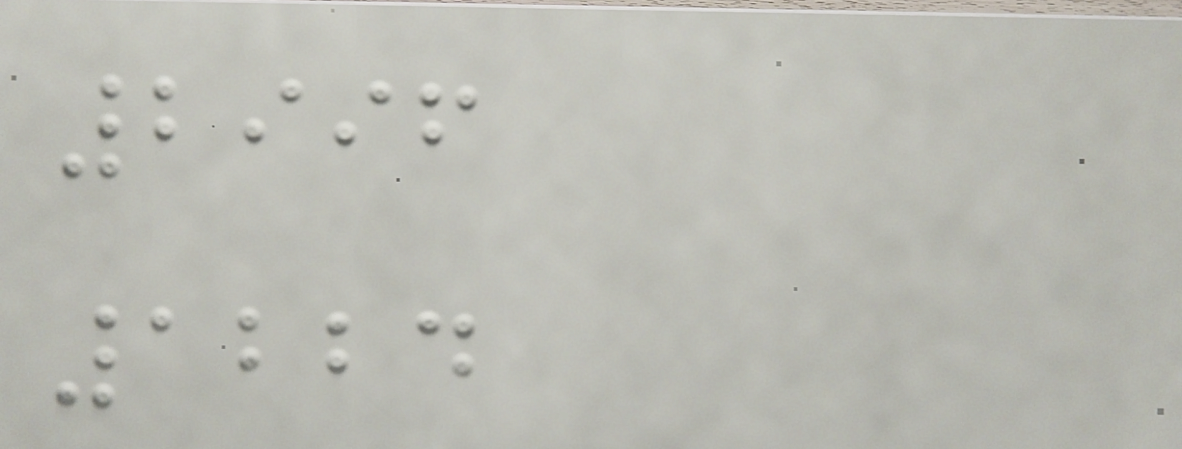2996
1224
